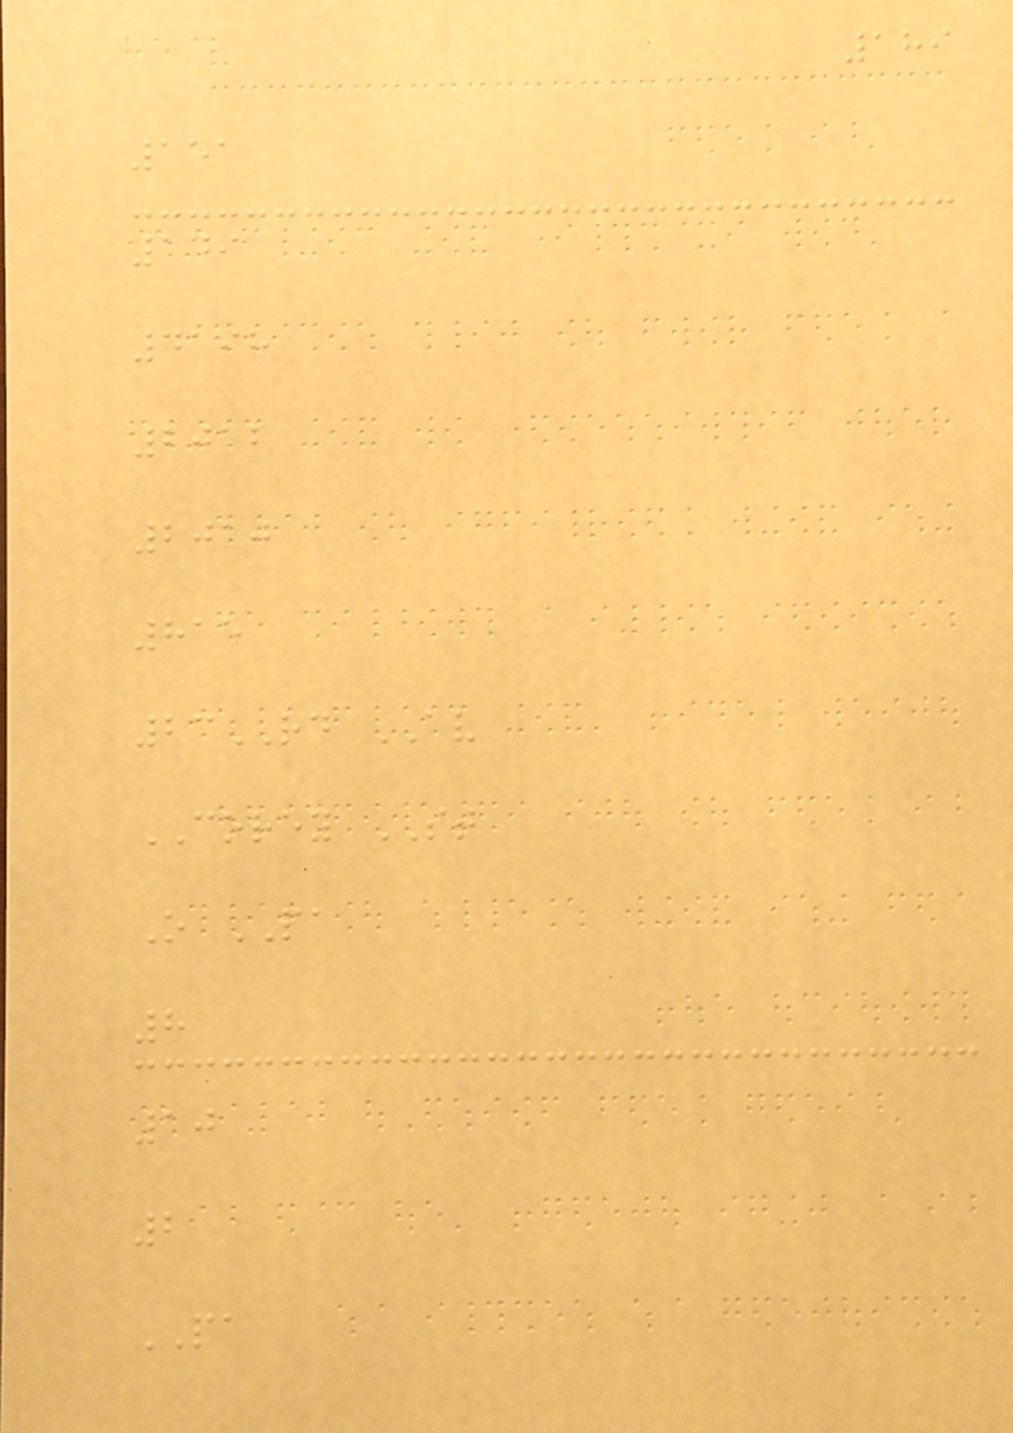189
151
149
4198
2012
2010
815
23RD AV
COREY ST
O PA
8
10
2
PA
